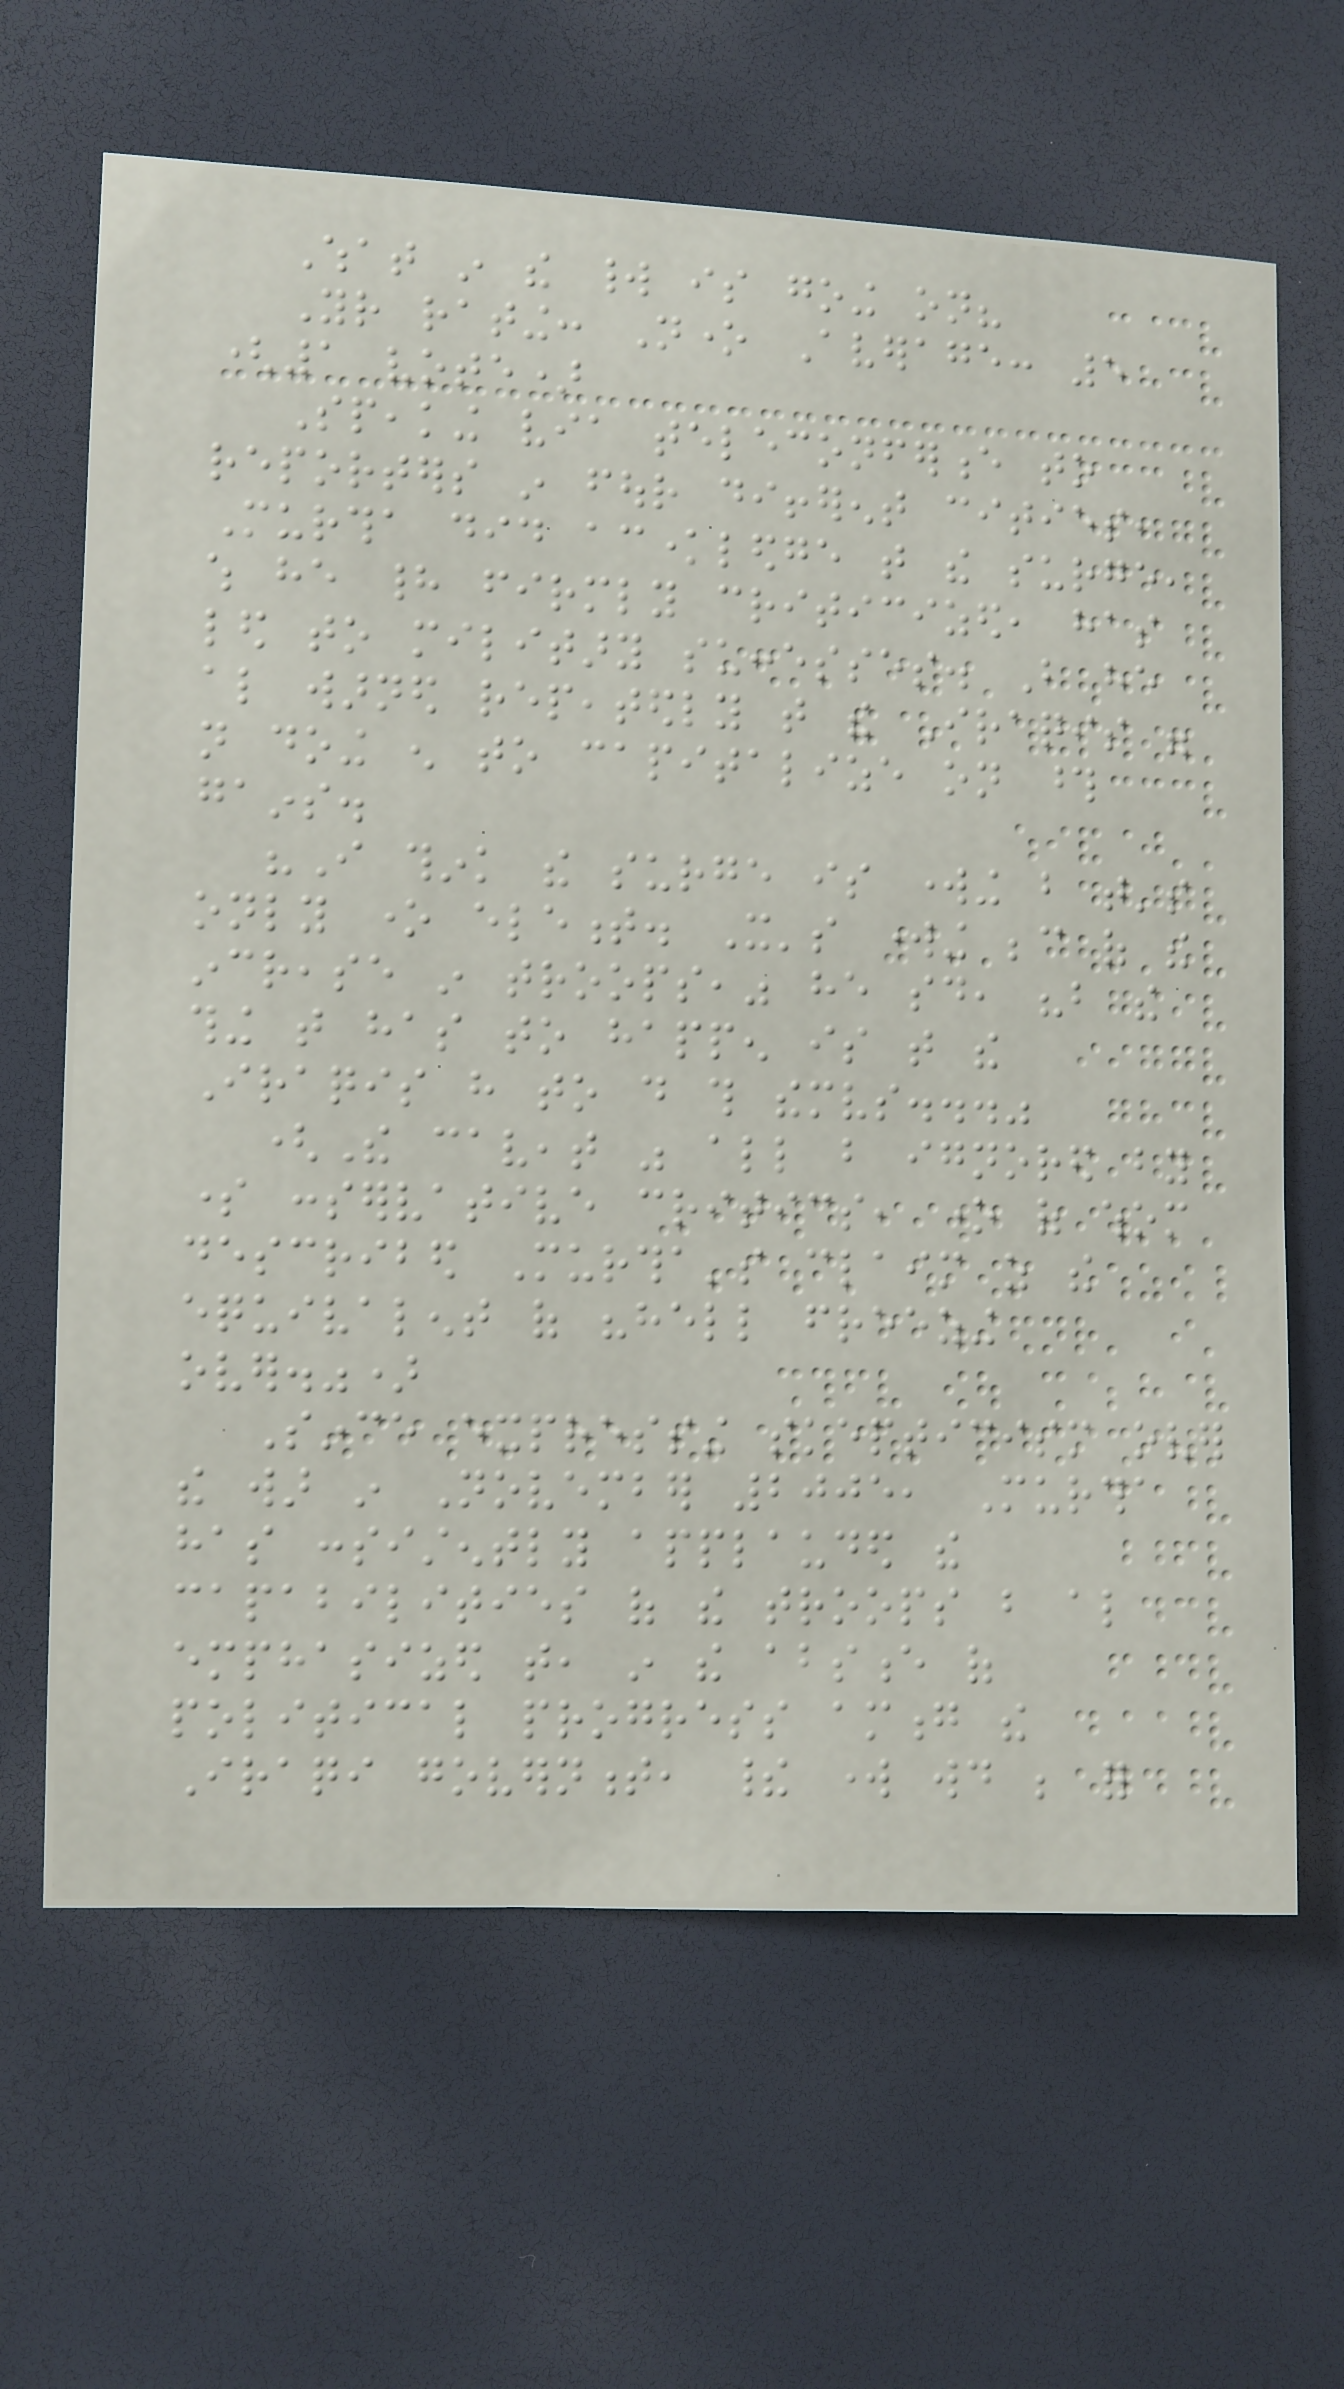What in the world is going on?
Your rating: None Average: 5
(1 vote)
Speaking via teleconference to
reporters in four different cities,
Murtha did acknowledge that the surge,
which he had firmly criticized, has
led to military successes. But he
also warned repeatedly that the Iraqis were
not doing enough to capitalize on those
gains.
"I think the surge is working but that's
only one element. It's working because of the
increase in troops," he said, "but the
thing that has to happen is that the
Iraqis have to do this themselves..."
(The caveat was all but ignored by
some conservative critics, one of whom
described Murtha's claim as the
equivalent of "hell freezing
over.")
Since expressing skepticism over
the war in November 2005, Murtha
has consistently applauded the
capabilities of the troops but also
emphasized that, in the absence of
political progress among the
Iraqi government, their work would be for
